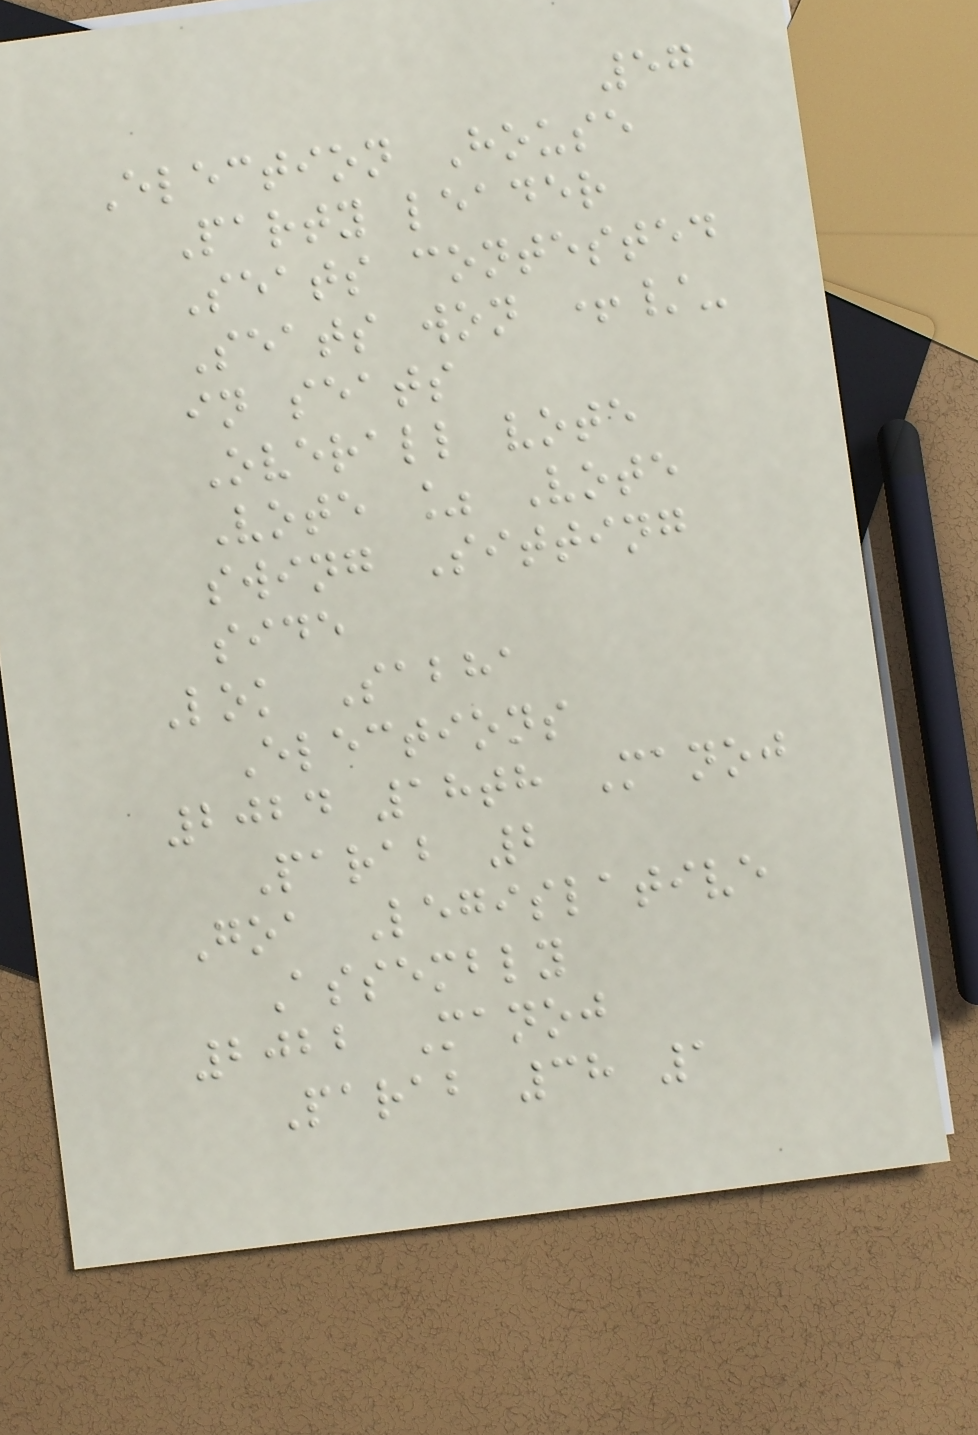57
Election House
Party leader
Seats contested
Seats won +/-
in seats
Overall vote
Vote % Vote
swing Sitting
side
Lok Sabha
Elections
2024 18th Manoj
Parab 2
Goa Legislative
Assembly
2022 Manoj
Parab 38 1
